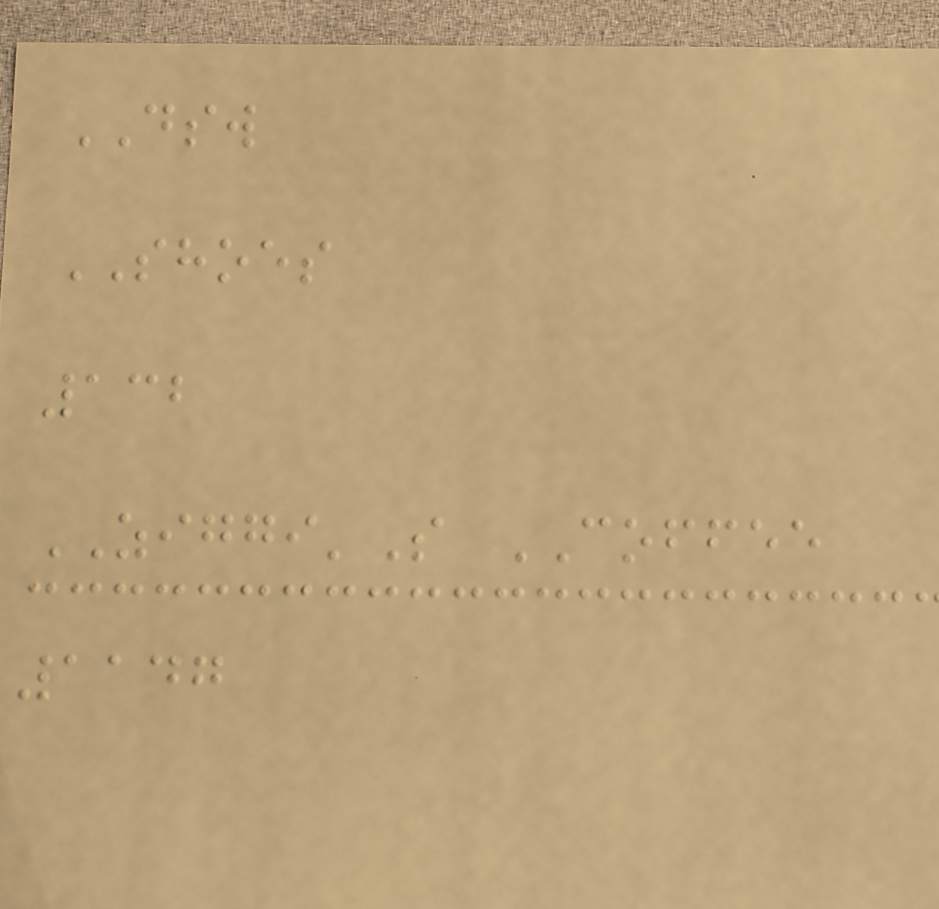DSW
SHOES
132
ZIGGI'S COFFEE
1147
